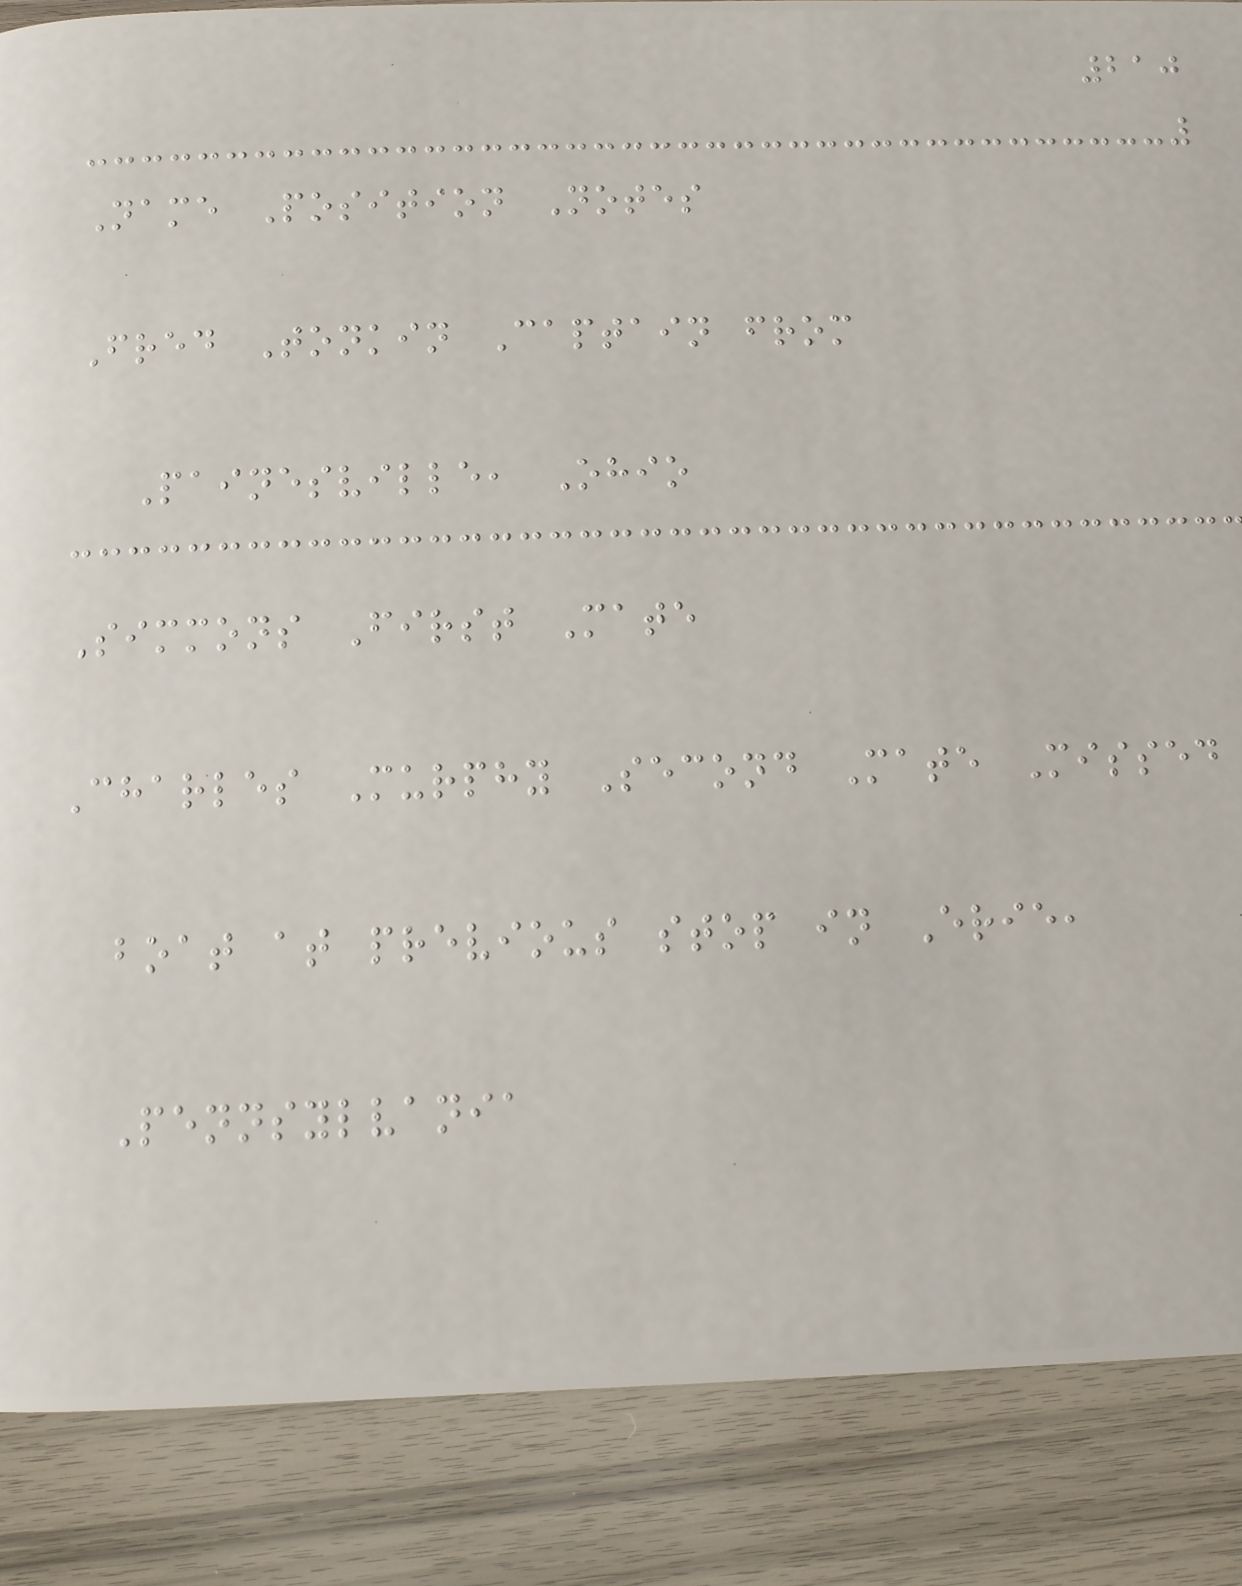210
Name Position Notes
Fred Tonkin Captain from
Painesville, Ohio
Simmons First Mate
Charles Murphy Second Mate Missed
boat at previous stop in Erie,
Pennsylvania
